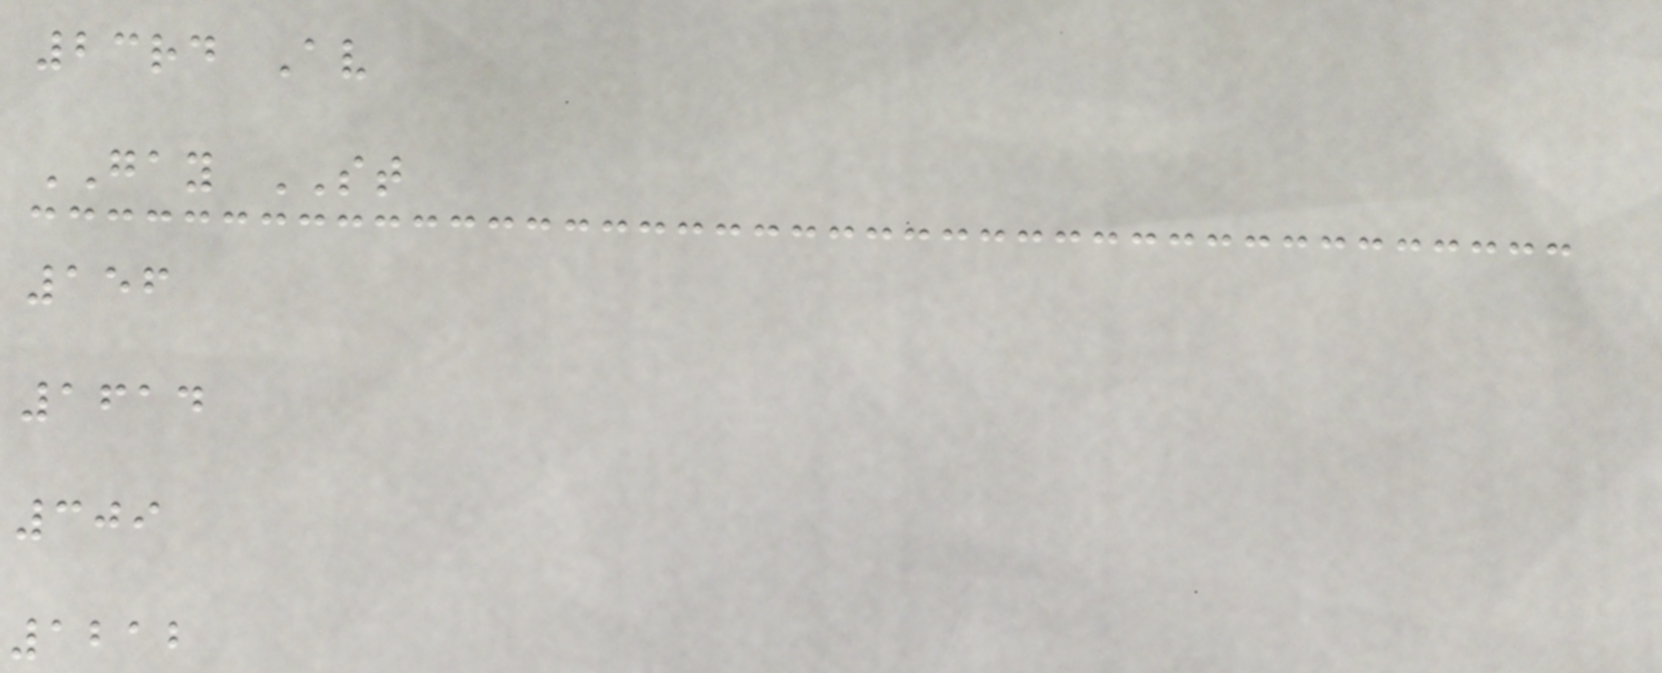23rd Av
GAY ST
156
1614
309
1212
